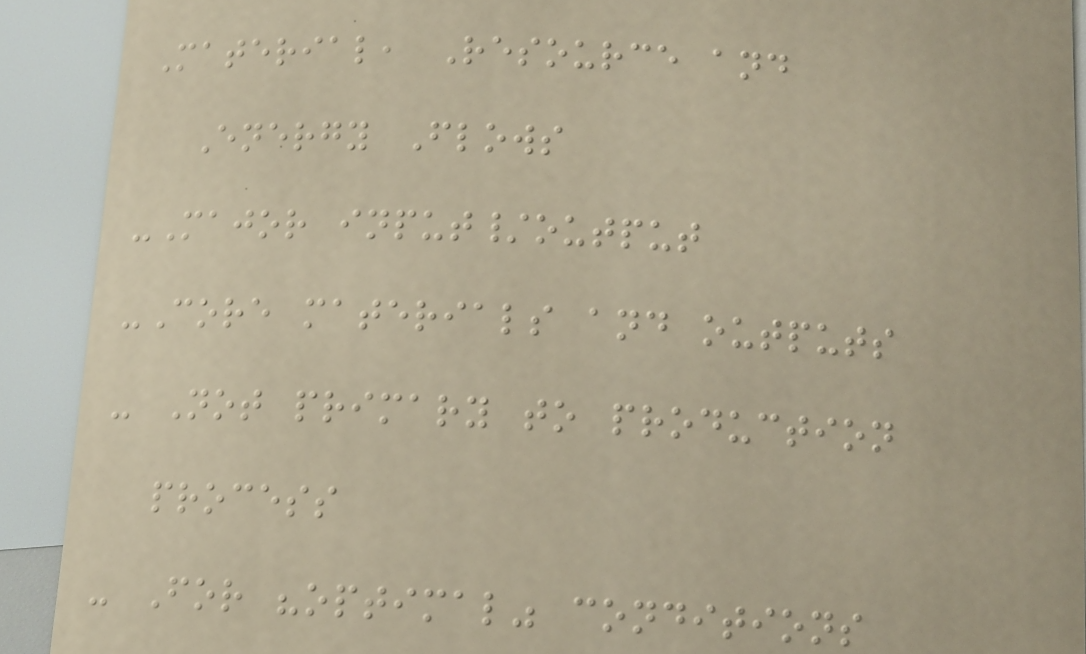Material, Resource and
Energy Flows
-Major input/output
-Core materials and outputs
- Not primary to production
process
- For "optimal" conditions
